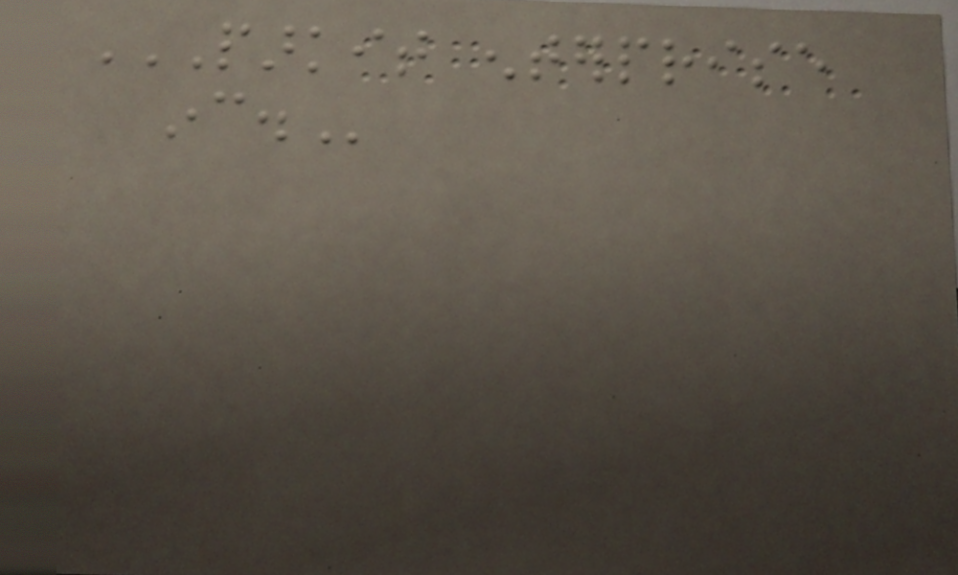PARKIT ENTERPRISE
INC.
